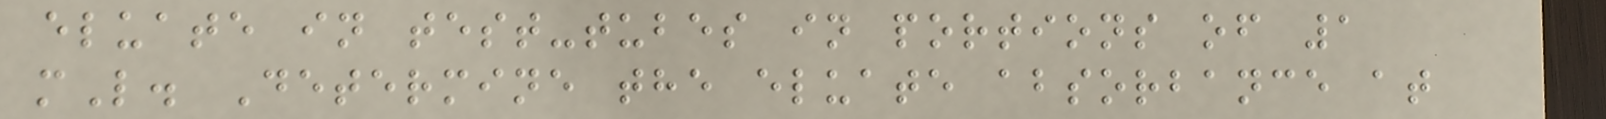eluate in test-tubes in portions of 1
mL. Determine the eluate absorbance at
